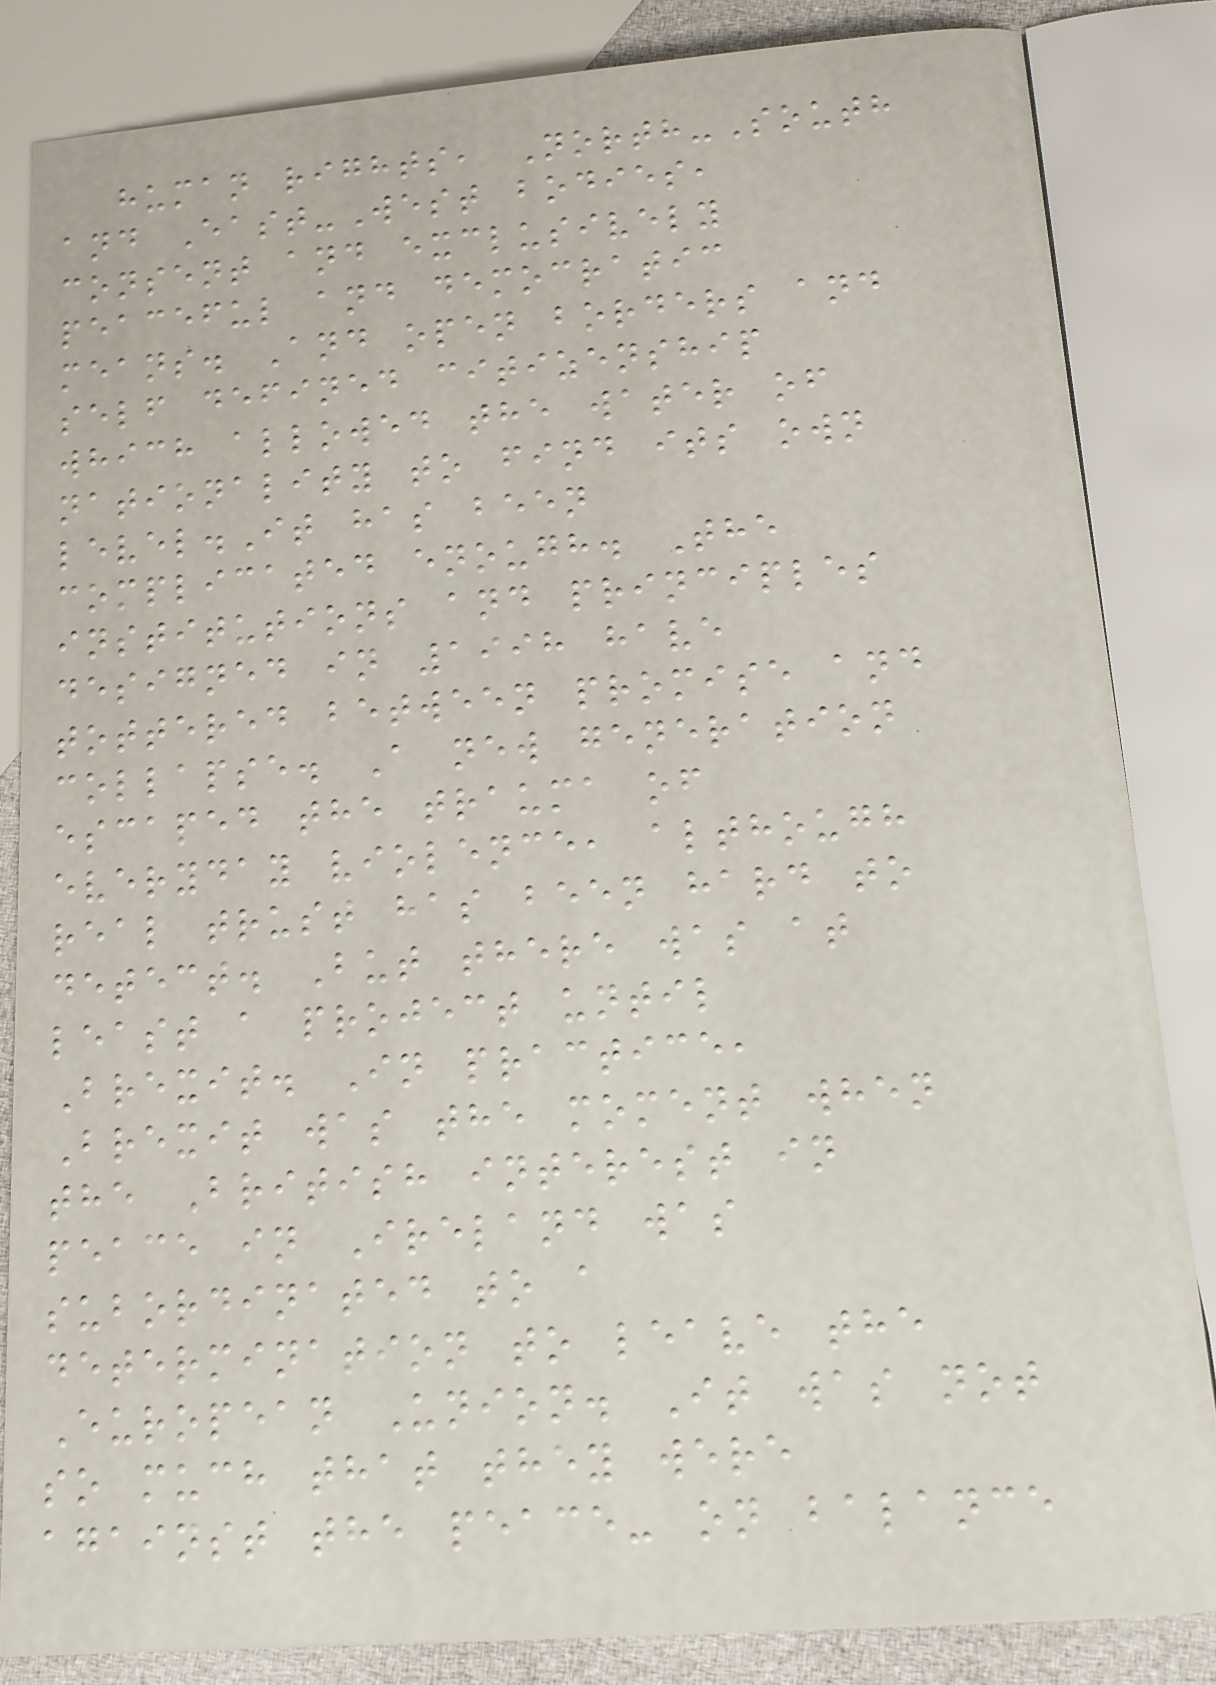human rights, North-South
and East-West bodies,
consent and exclusively
peaceful and democratic
means. And open borders and
self defined citizenship
which allowed the water of
nationality to find its own
level.It has been
complicated enough. The
institutions and principles
designed in 1998 have
tottered between promise and
collapse. A new generation
escaped the trauma of
everyday violence, although
real trust has been hard to
detect. But there was at
least a project until
Brexit. In practice,
Brexit was the moment when
the British interest in
peace in Ireland was
subordinated to a
determination to leave the
European Union. It was not
so much that they were
against the peace- on balance
